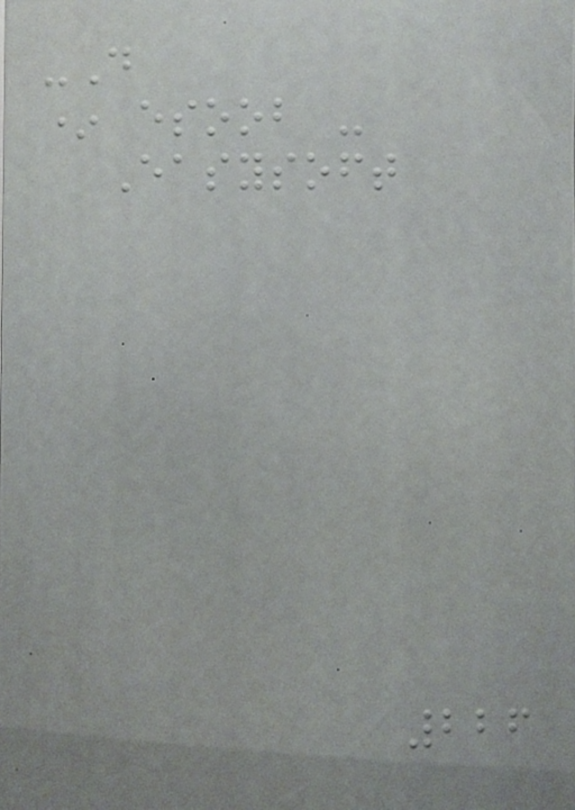-D
* esoob -
Easysoft
226
